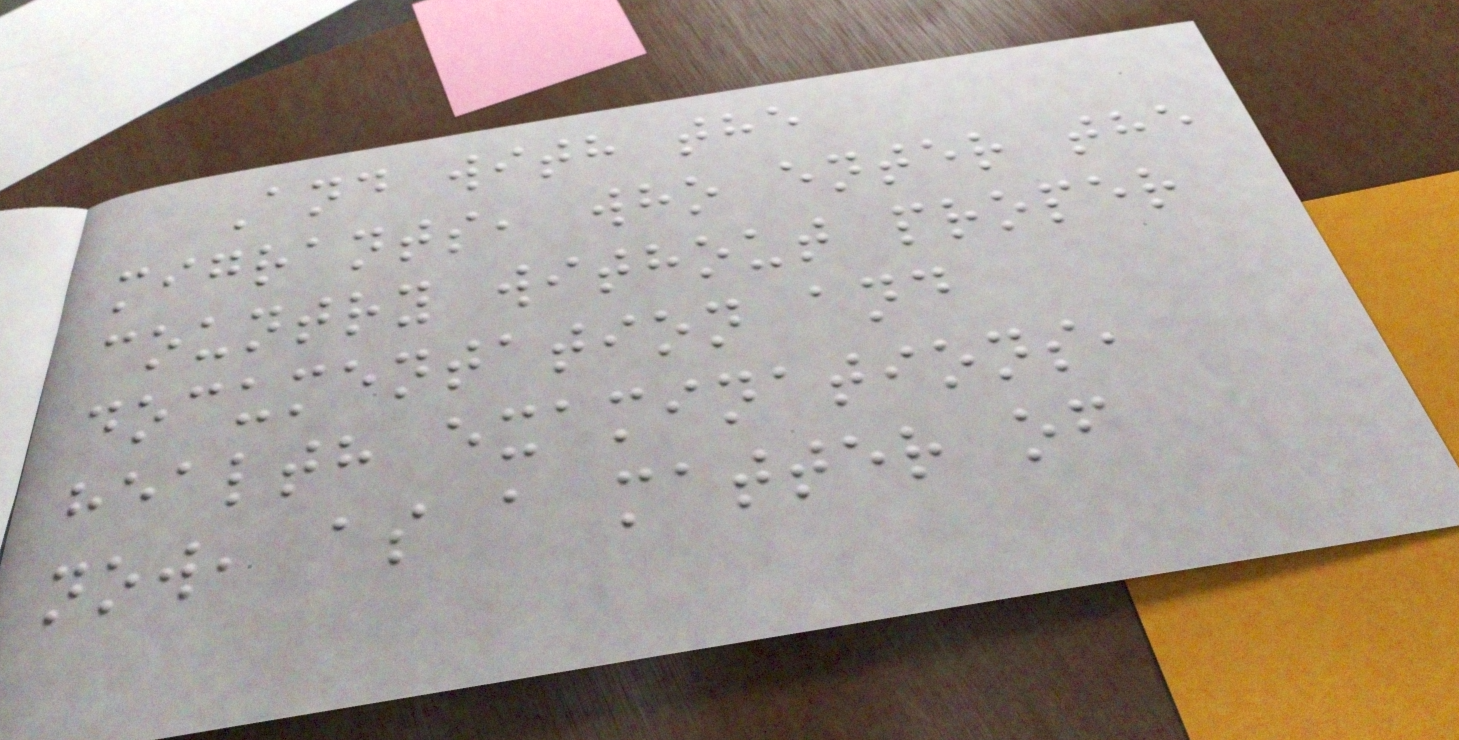And with the
migrants, who enter the
country without proper
documentation and
health examinations,
now, as a matter of
